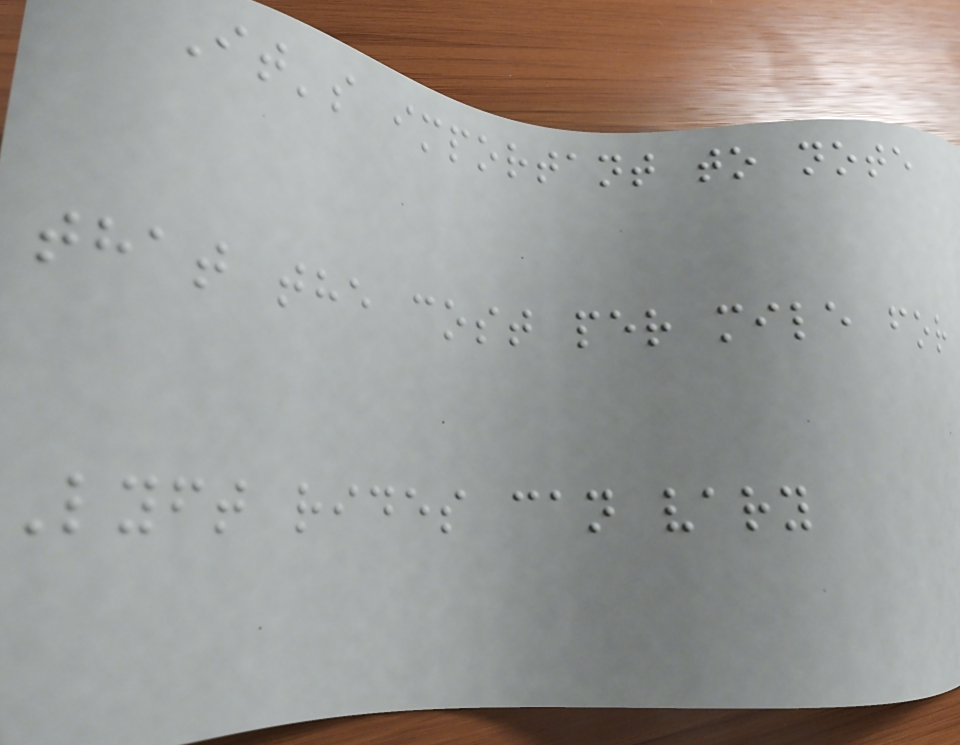It's important to note
that the cost per mile for
Lyft rides can vary
